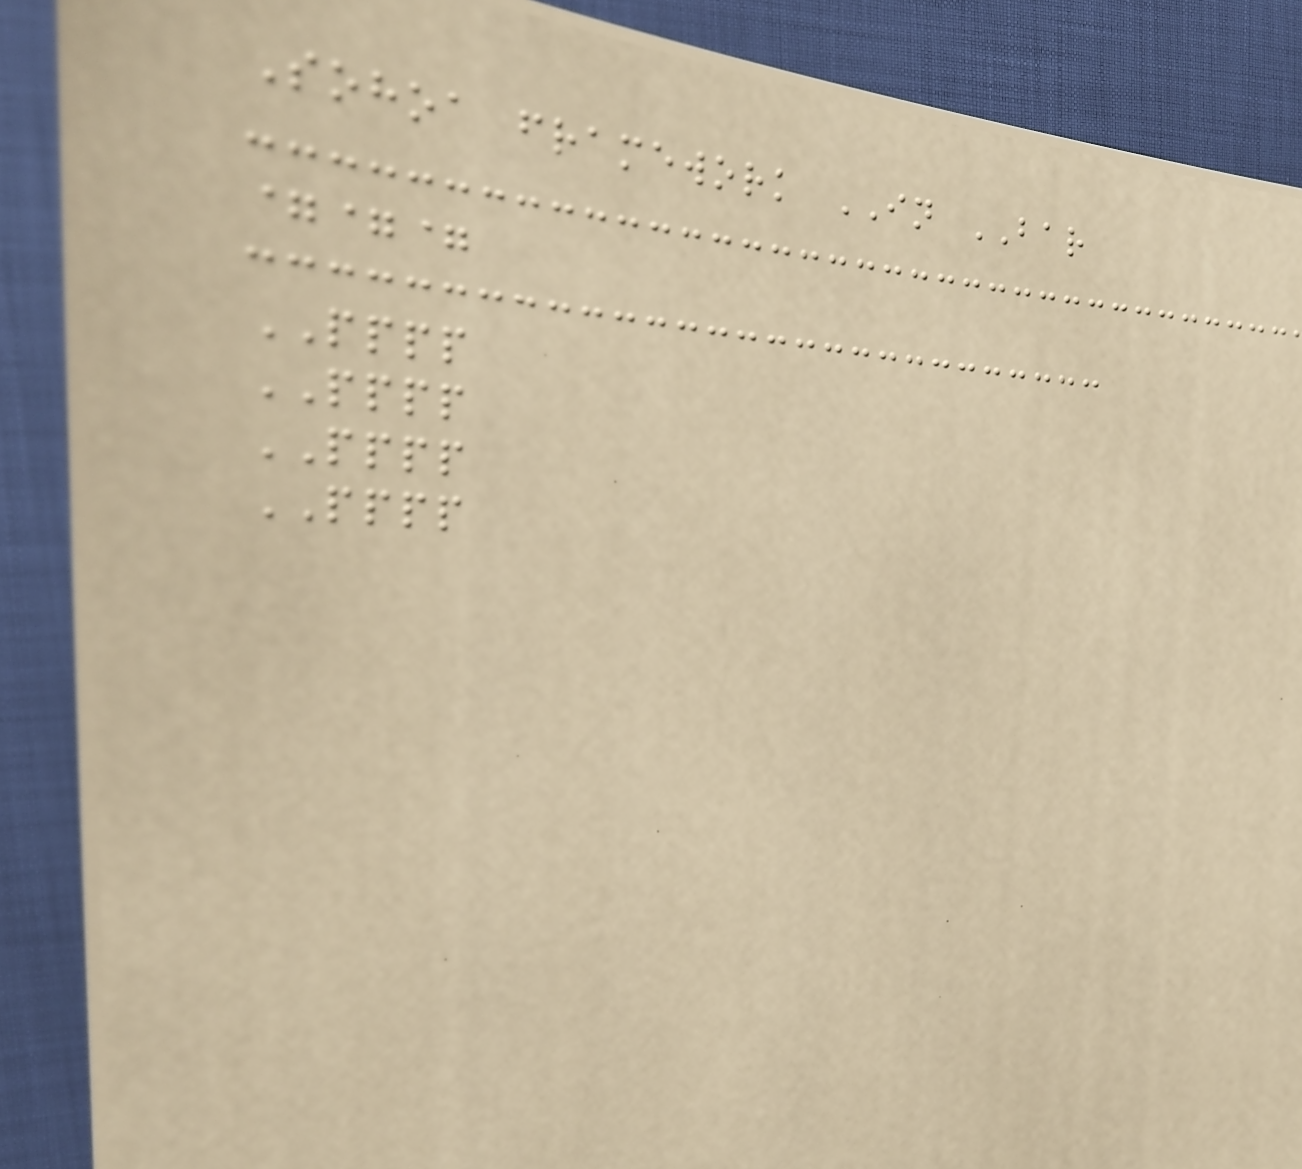Sohoa framework IN BAR
===
PPPP
PPPP
PPPP
PPPP
